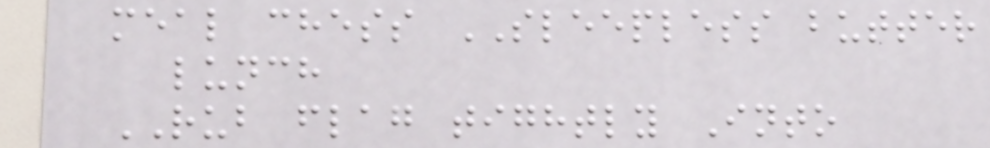meal chess SLEEPLESS butter
lunch
RUB flag tightly Into
